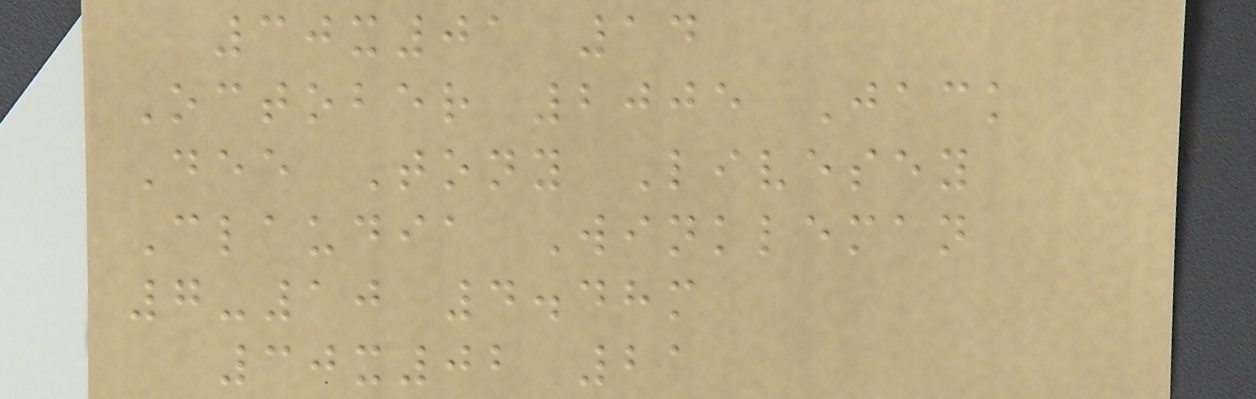30x01 14
October 2005 Jack
Dee Tony Livesey
Claudia Winkleman
7-10 4.48m
30x02 21
